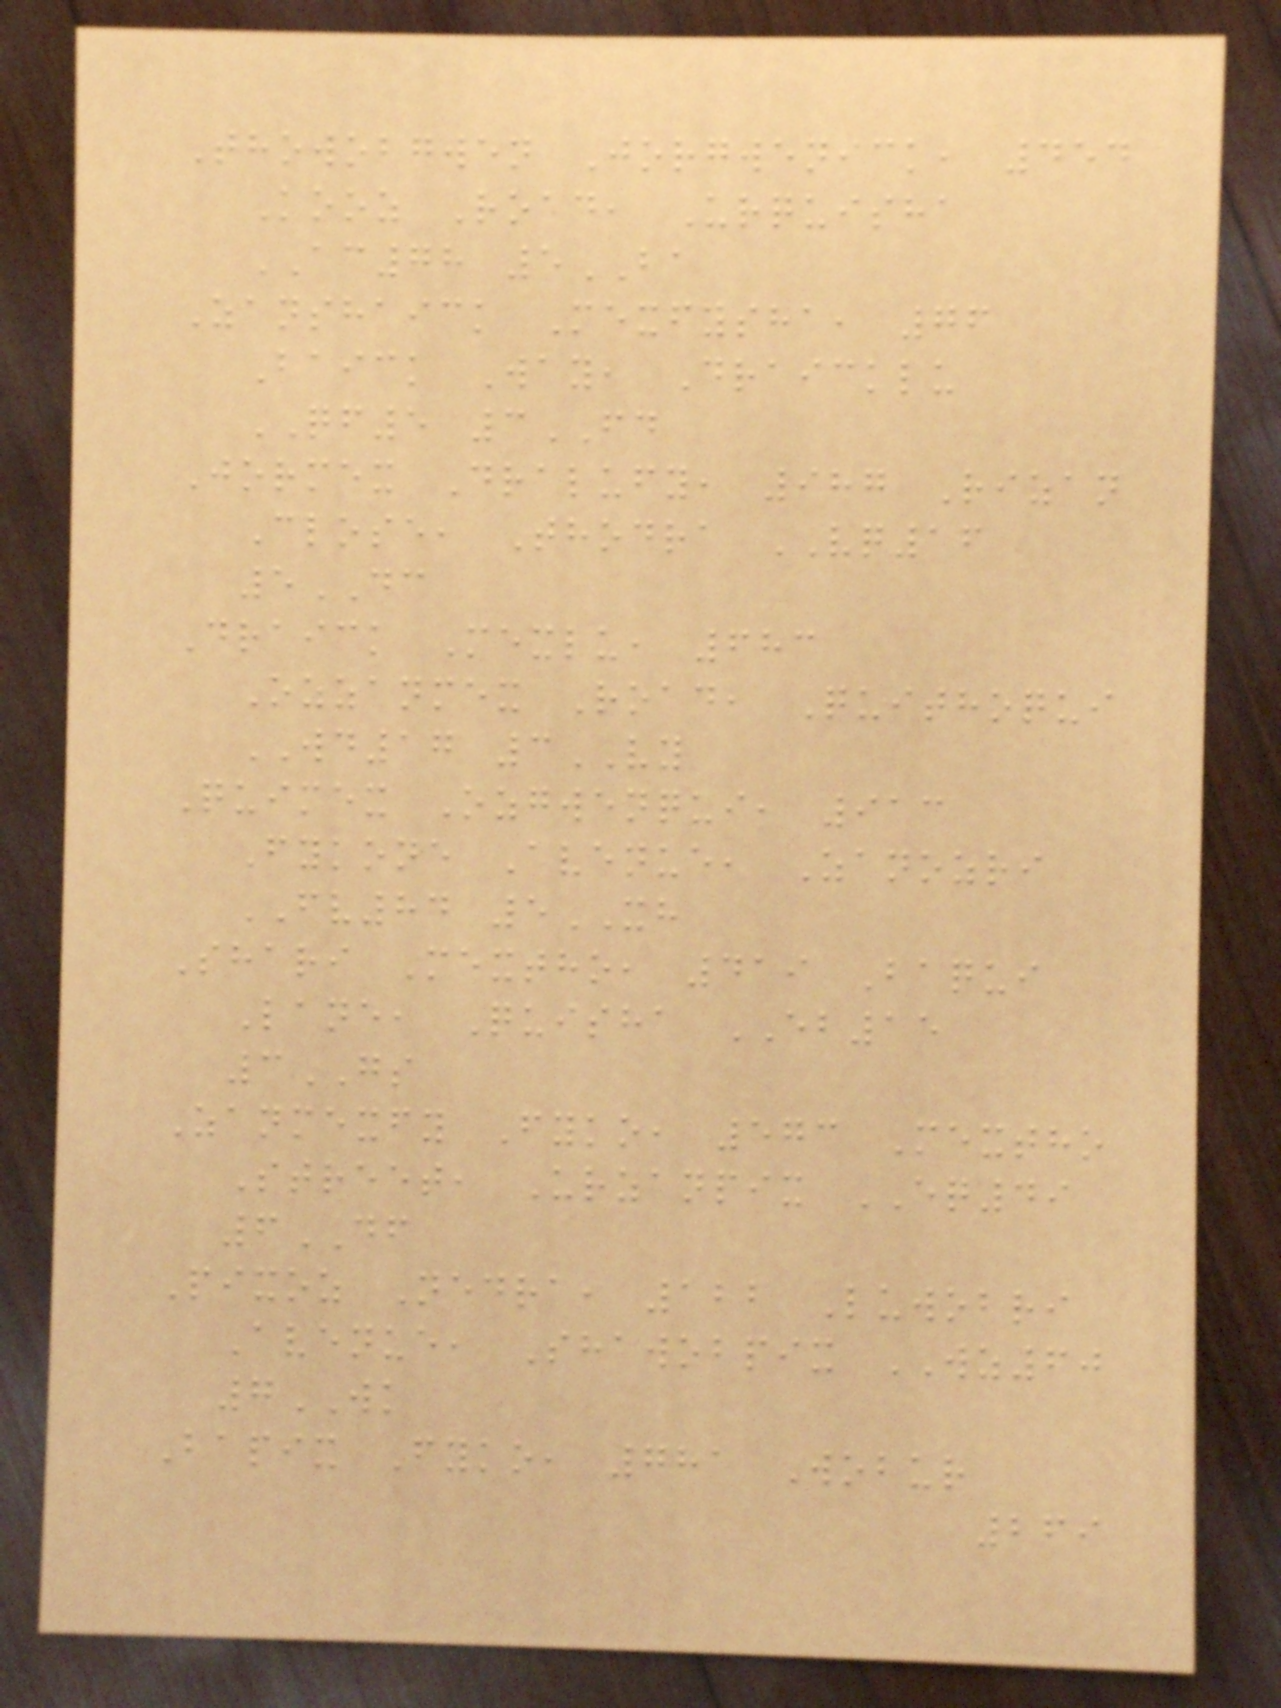Thowobgwen Jorgwenick, 454
Kooz Road, Urquisha
AC78 5BA
Zanshaick Mexfysha, 76
Baick Way, Draicklu
QF5 3FD
Jormex Dralufy, 987 Rizan
Close, Thodra VQ16
5DC
Draick Mexlu, 683
Ozzanmex Road, Quithoqui
WD17 3VY
Quimex Ozgwenqui, 913
Fykone Avenue, Zanozri
FV84 5XH
Shari Mextho, 419 Baqui
Lane, Quisha EB15
3GS
Zanmexfy Fyko, 573 Mextho
Street, Urzanpix EQ49
6DF
Pixoz Nedra, 122 Luwobri
Avenue, Shawobpix WZ60
7WK
Bapix Fyko, 781 Wobur
269
